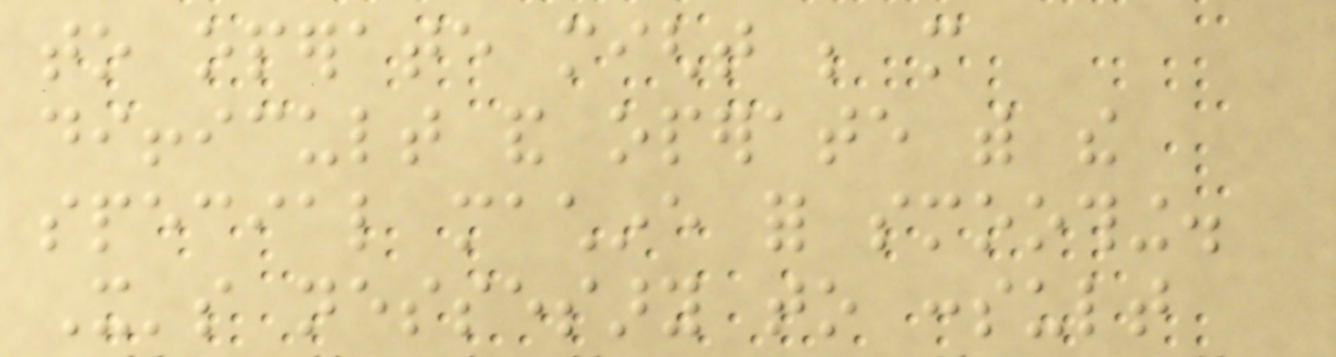to operate might be more
difficult and operate with the
special machine for smoothing.
It's nessesary to consult
